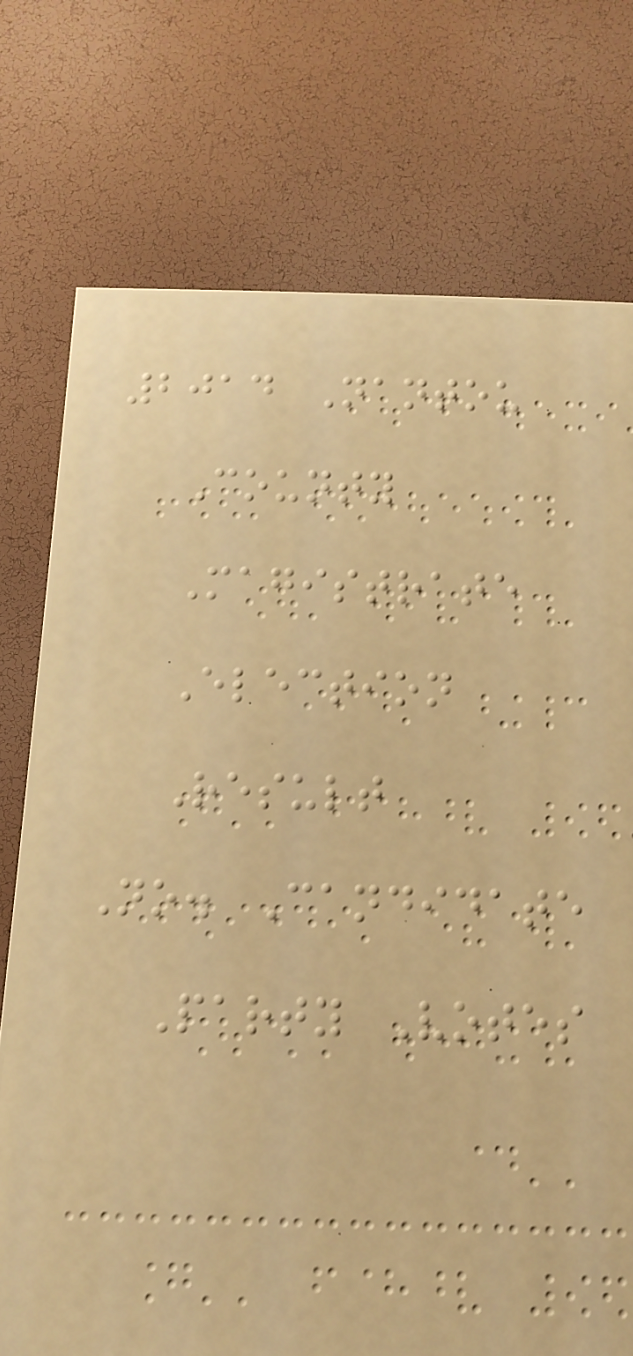2014 Nantou
County
Magistrate
Election
Result
No. Candidate
Party Votes
